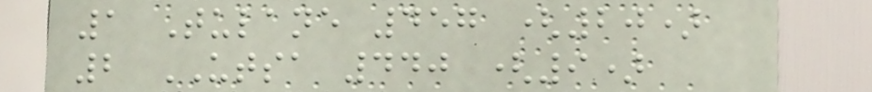1 Tulane 457 (20)
2 UTSA 440 (9)
